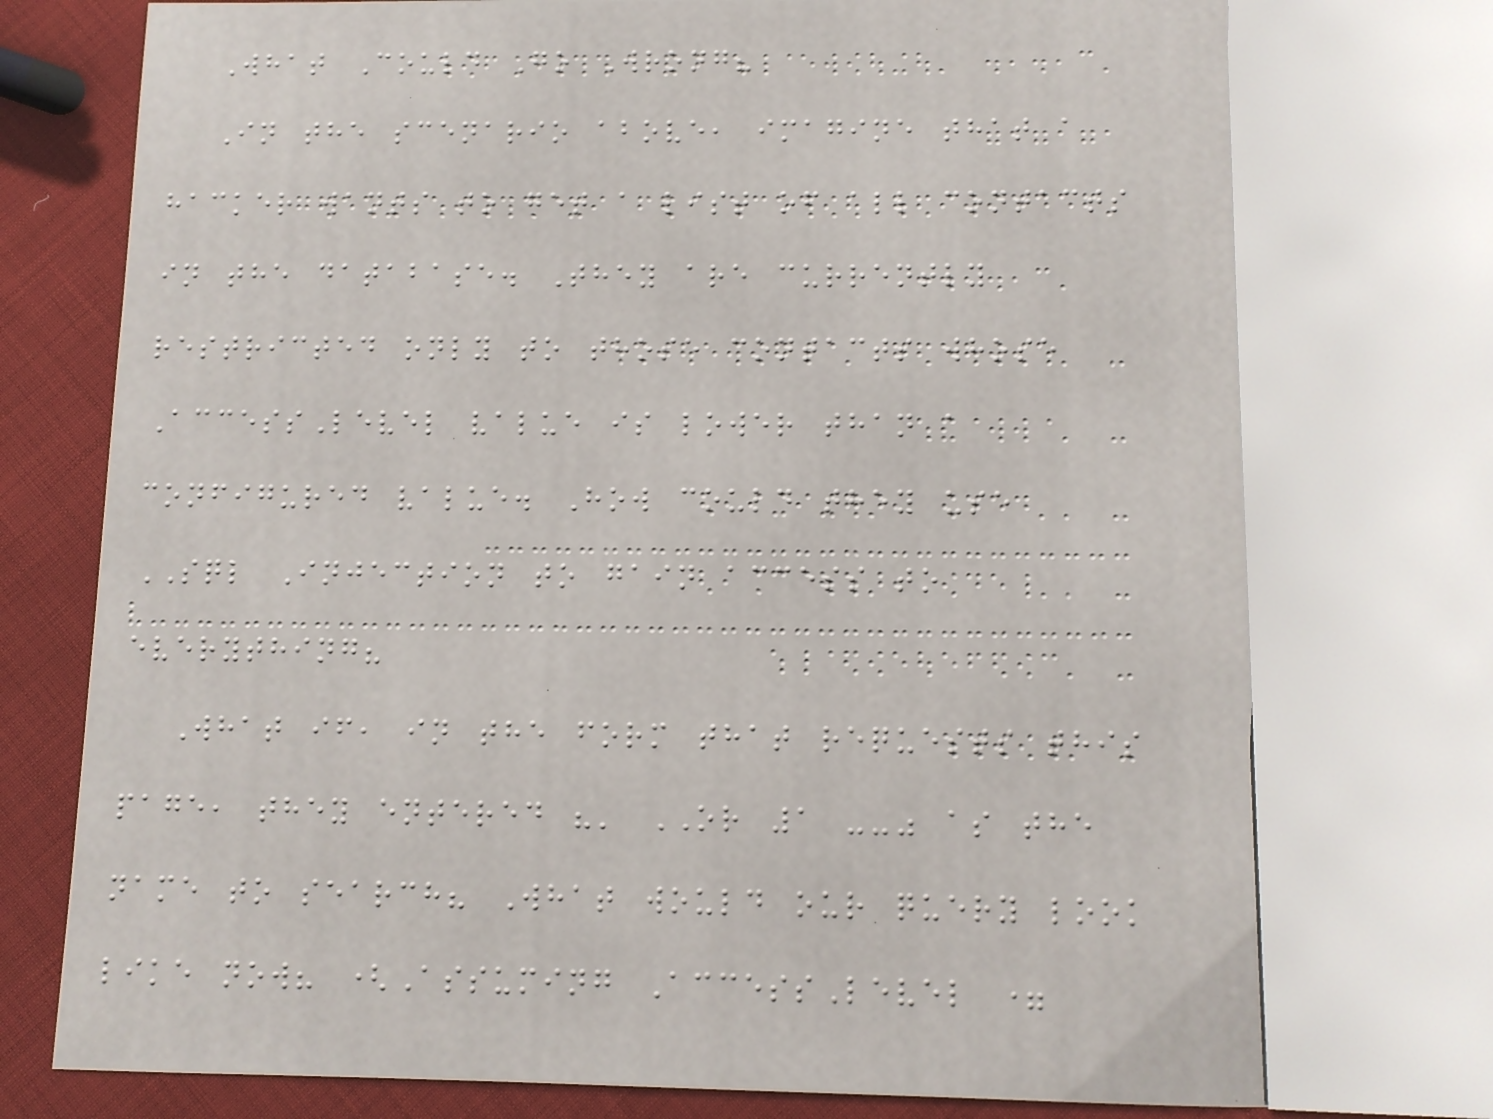What Could Go Wrong?
In the scenario above, imagine that a
hacker wants to get a list of all contacts
in the database. They are currently
restricted only to those contacts whose
AccessLevel value is lower than a
configured value. How could they use
SQL Injection to gain access to
everything?
What if, in the form that requests this
page, they entered "' OR 1 --" as the
name to search? What would our query look
like now? (Assuming AccessLevel =
